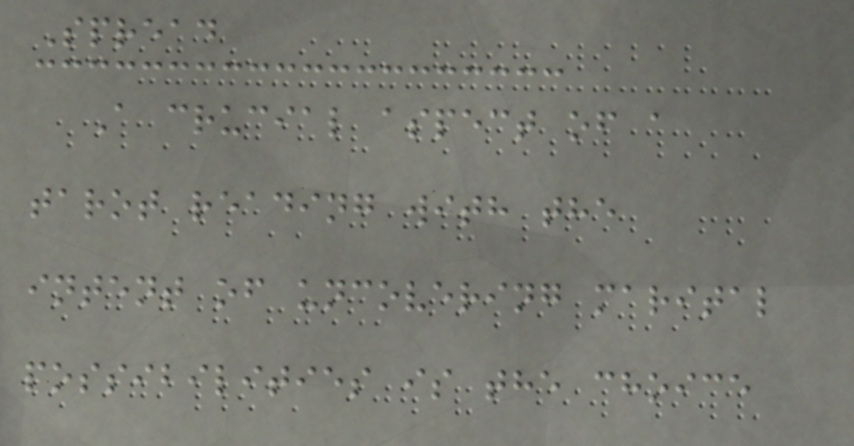Spread
A crucial aspect of a
tarot reading with the
intent of uncovering marital
possibilities is the choice
